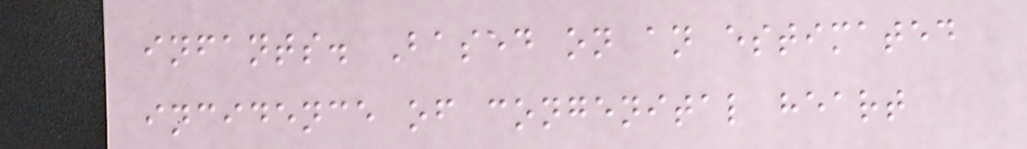infants. Based on an estimated
incidence of congenital heart
